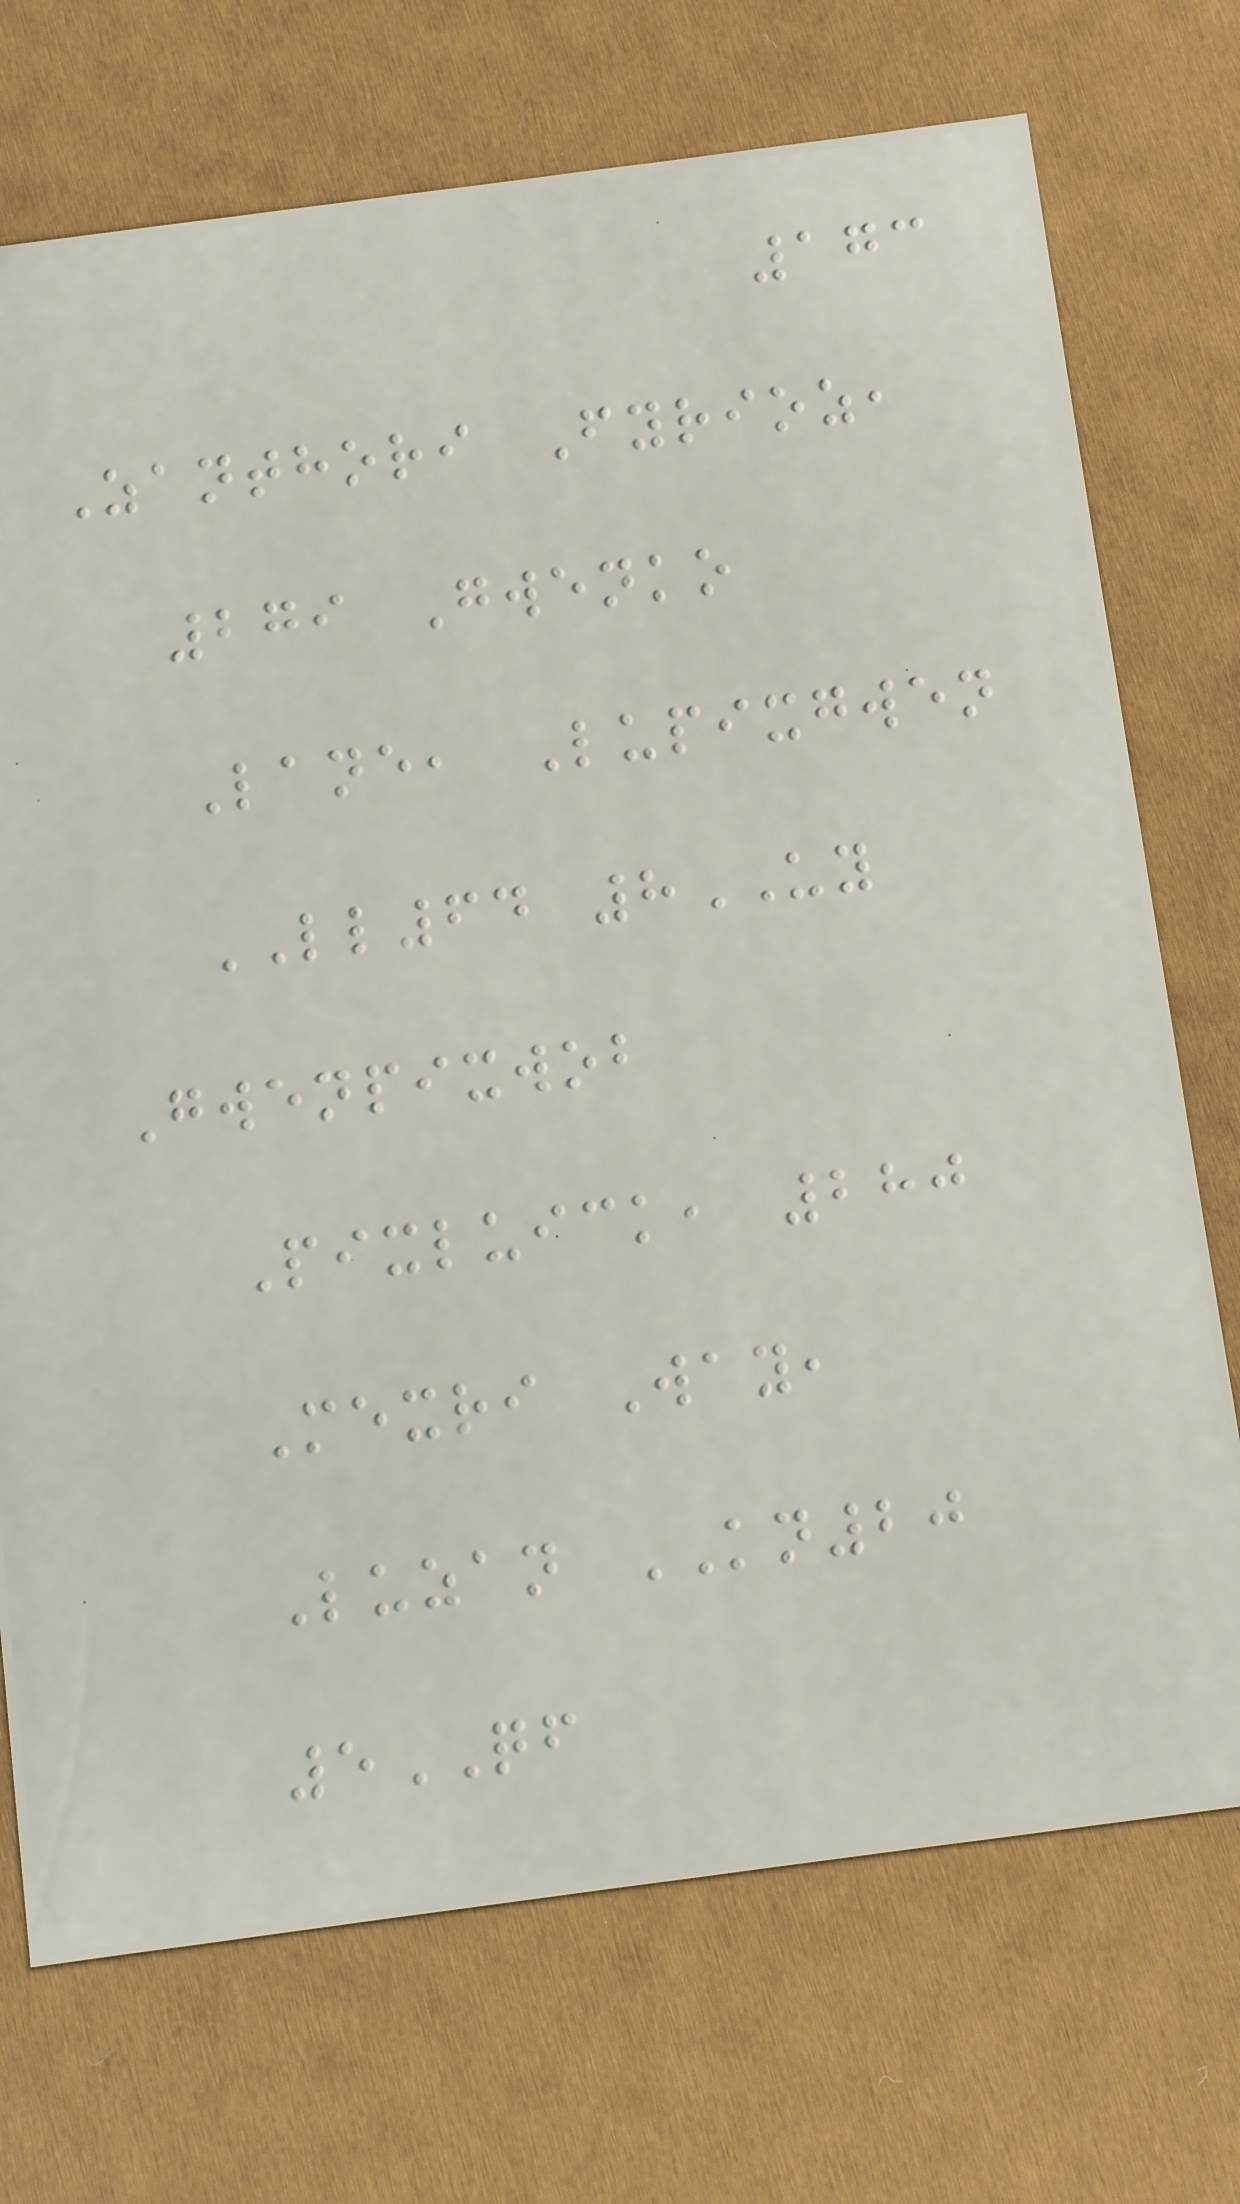173
Zanthori Fyrioz,
279 Gwenko
Lane, Lupixgwen
LL64 8UY
Gwenpixwob
Pixluick, 280
Mexri Way,
Luzan KN20
5QF
